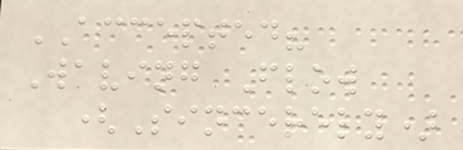ACCEPTED?
Waving Flow
(Sincerely)
